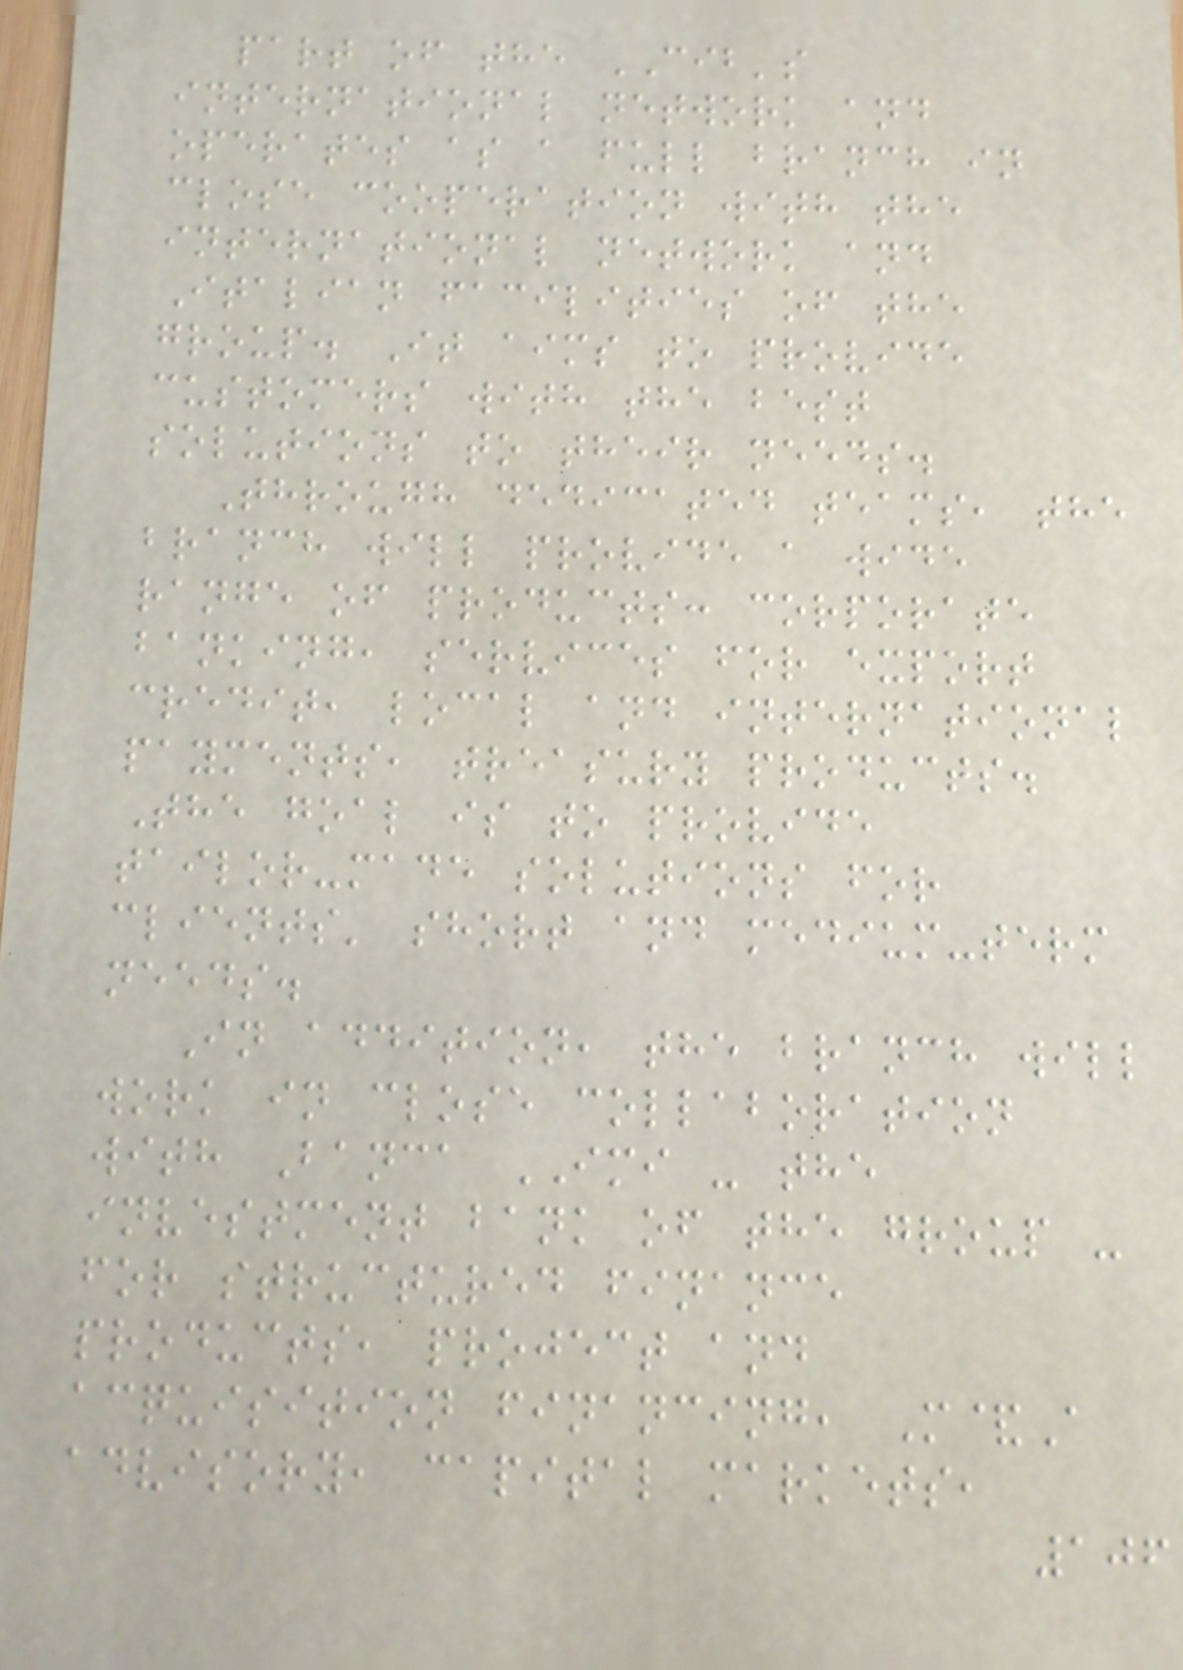part of the CIB's
international network and
operates as a full branch in
close cooperation with the
international network and
Italian facilities of the
group. It aims to provide
customers with the best
solutions to their needs.
Through dedicated teams, the
branch will provide a wide
range of products: corporate
banking, services for export
credit, local and international
payments, treasury products.
The goal is to provide
tailor-made solutions for
clients' short and medium-term
needs.
In addition, the branch will
work in close collaboration
with Banca IMI - the
investment bank of the group -
for structured finance
products, project and
acquisition financing, M&A
advisory, capital markets,
106
